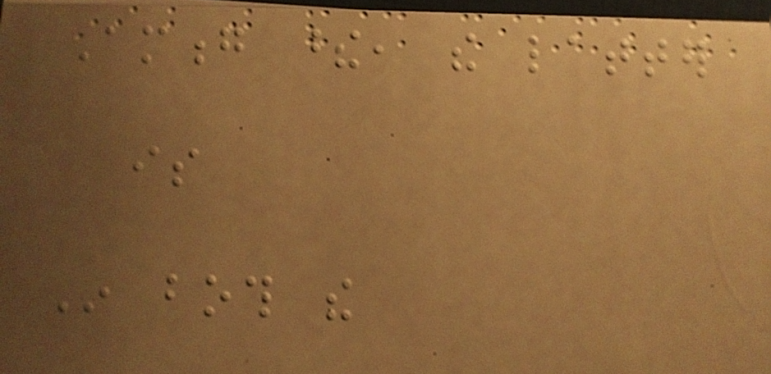Among these, the latter
is
In both the
